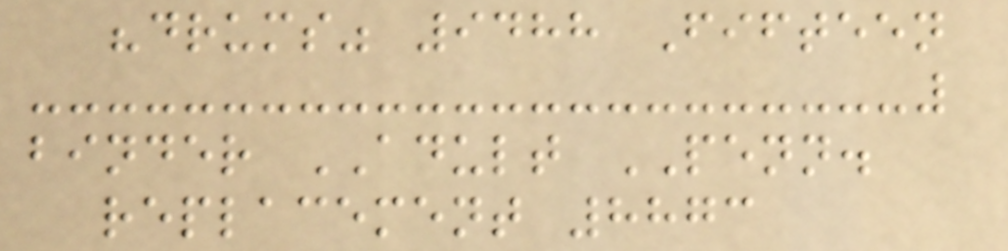"drums" 9488 Fifteen
binder ADULT PENN.
replacement 8873
